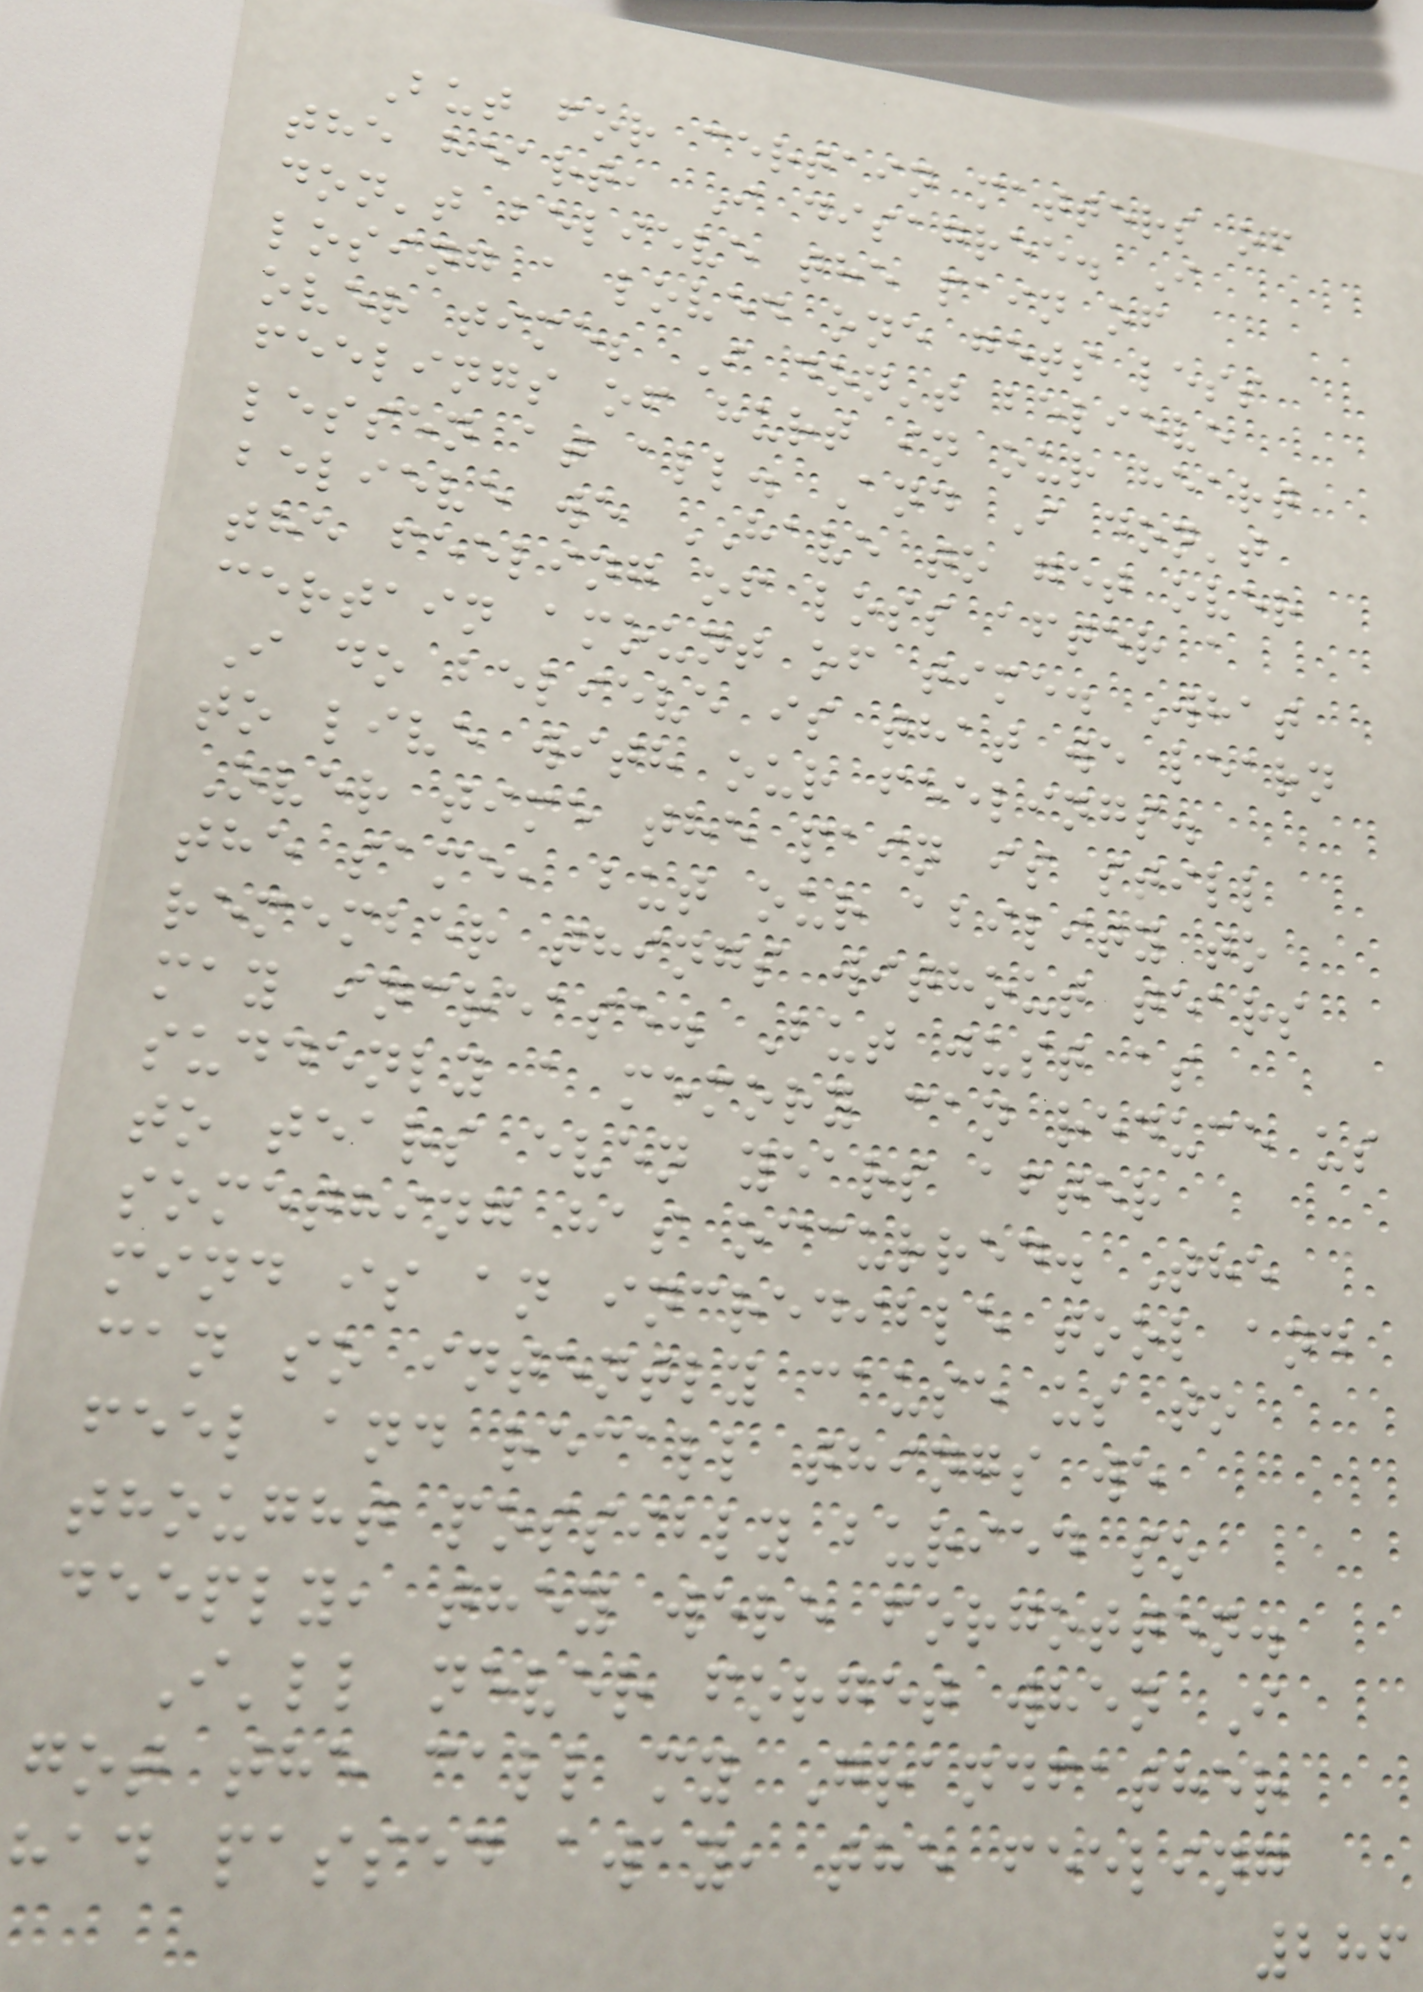But for certain matters of
the heart, I disagree. I
don't believe the pain of
losing a loved one gets less
over time; I don't believe
feelings of hurt in our heart
lessen at all. And I don't
believe we HAVE to get over
the feeling of loss after a
certain amount of time. What
I do believe is that we learn
to live with our feelings.
Over time the pain is still
the same, but our ability to
remember things without tears
may increase. But just as
suddenly a memory can reduce us
to tears even years after
something has occurred. The
mind is an incredible tool and
can so intently cause us to
feel and recall things we
thought possibly buried so
deeply, they were forgotten.
I'll never forget when I
got the call my Grandfather
had passed away, the feeling
286
